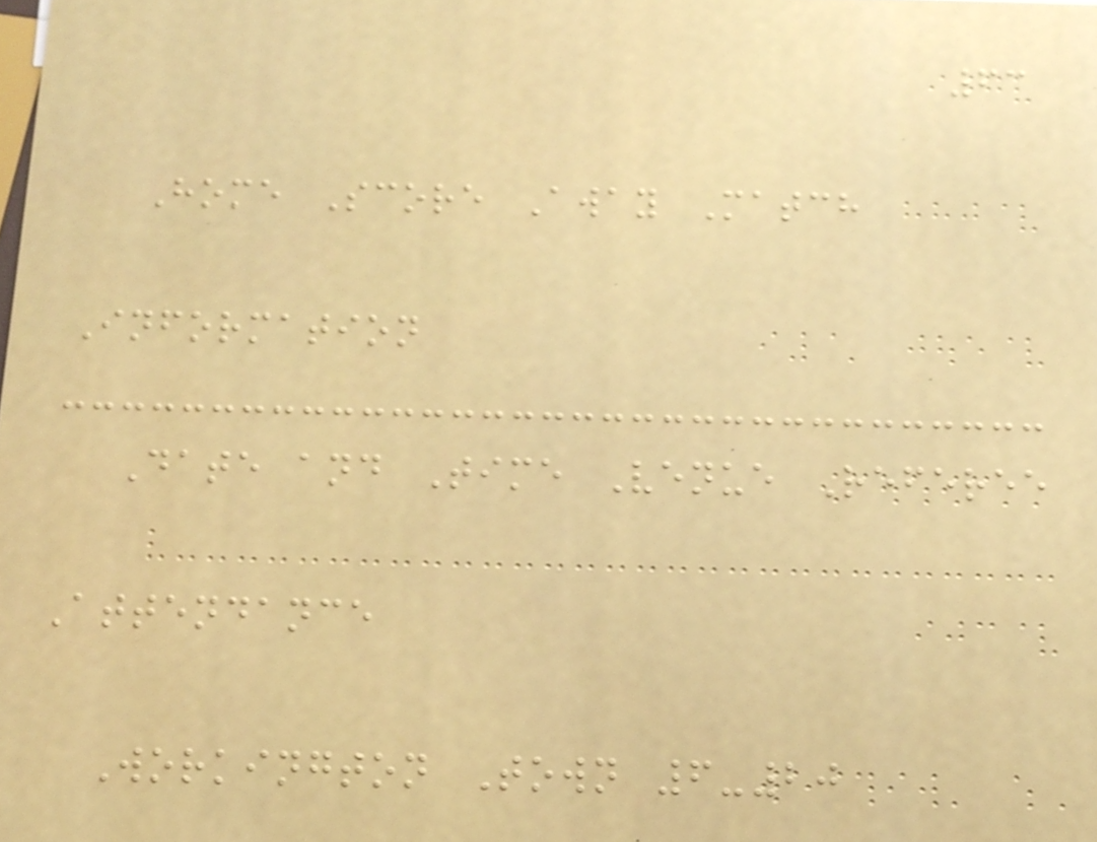63
Home Score Away Match
Information
Date and Time Venue Referee
Attendance
Workington Town 6-20
